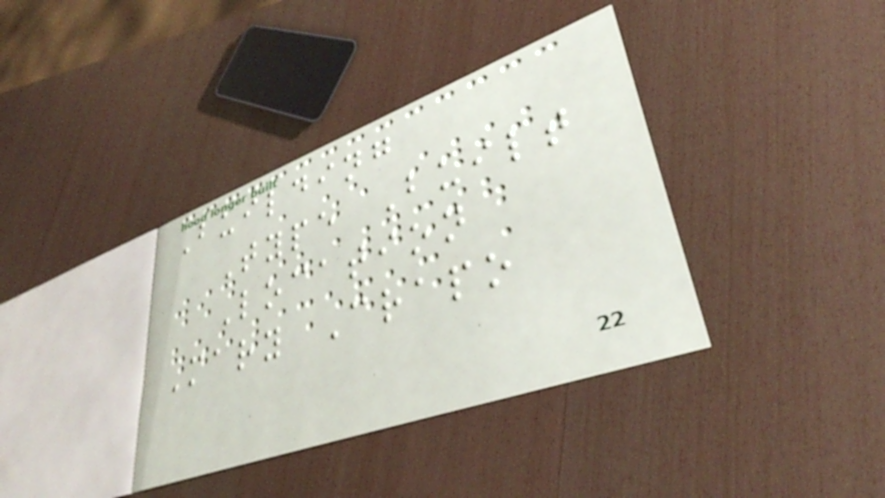Building
Type Built
Location
Mary Crapo
